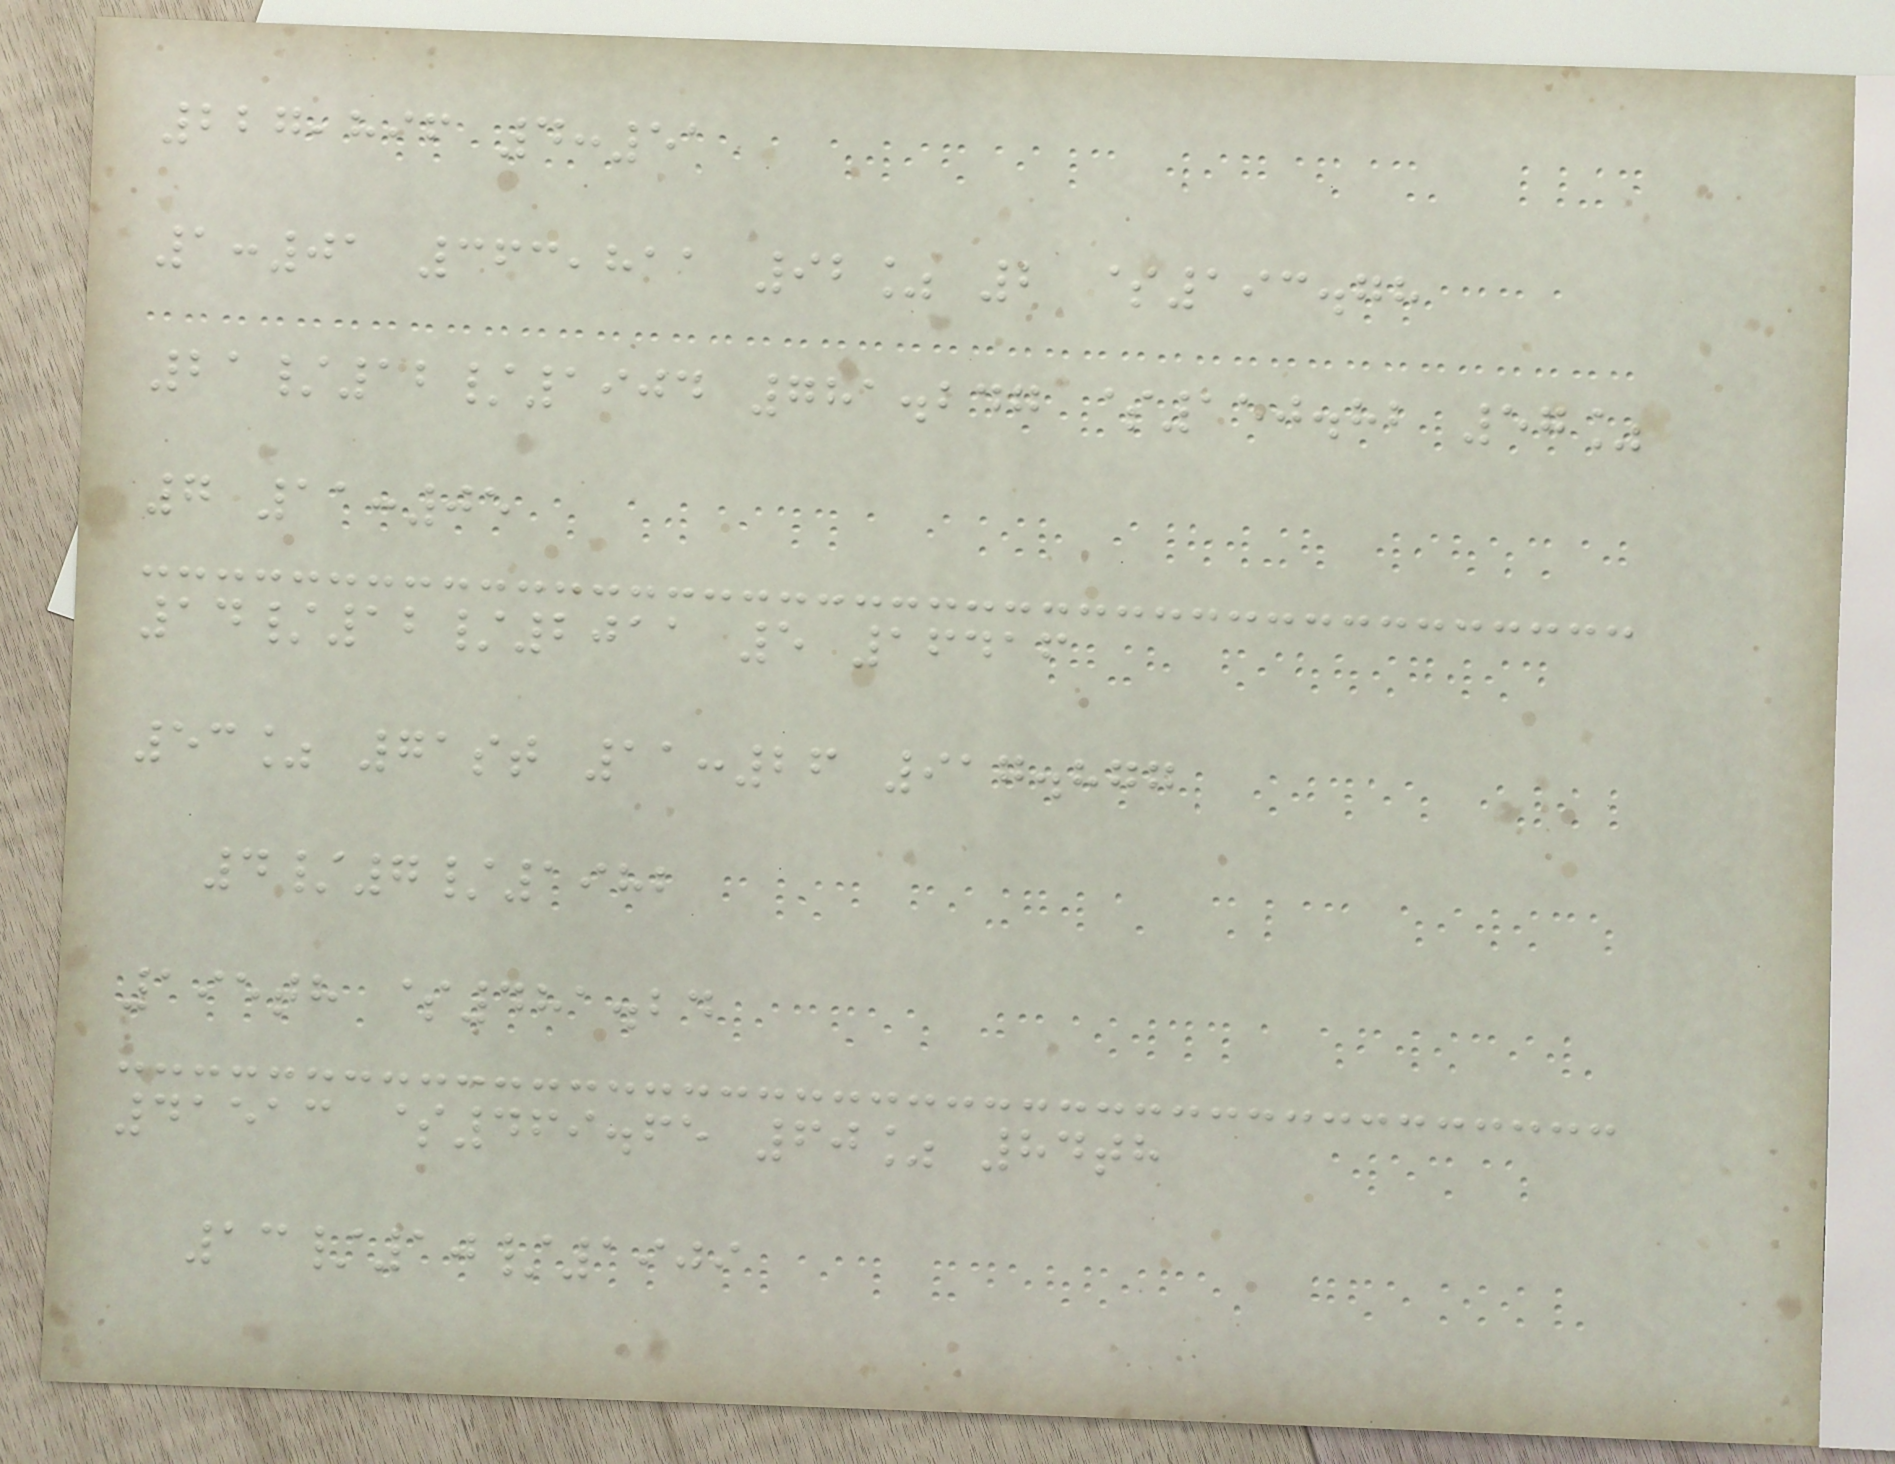227,896 4:51
1:01 363,811 92% 2 $193.78
21/12/1904 781.247 $150.82 57%
7 11:05
14/12/2011 5 16416
53% 71st 11:26 917.877
4/7/1982
195th $481.24
41513 $469.65 60% 84th
13/10/1909
